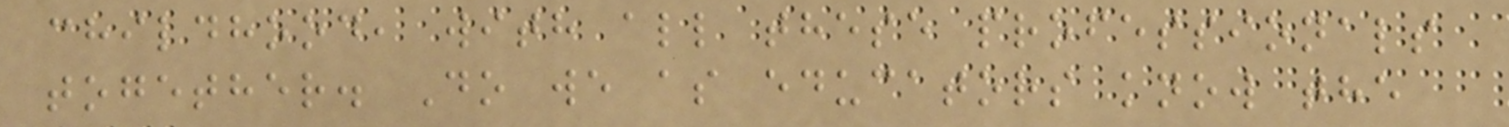childhood, with all these professionals
together. Do we as educators know the
